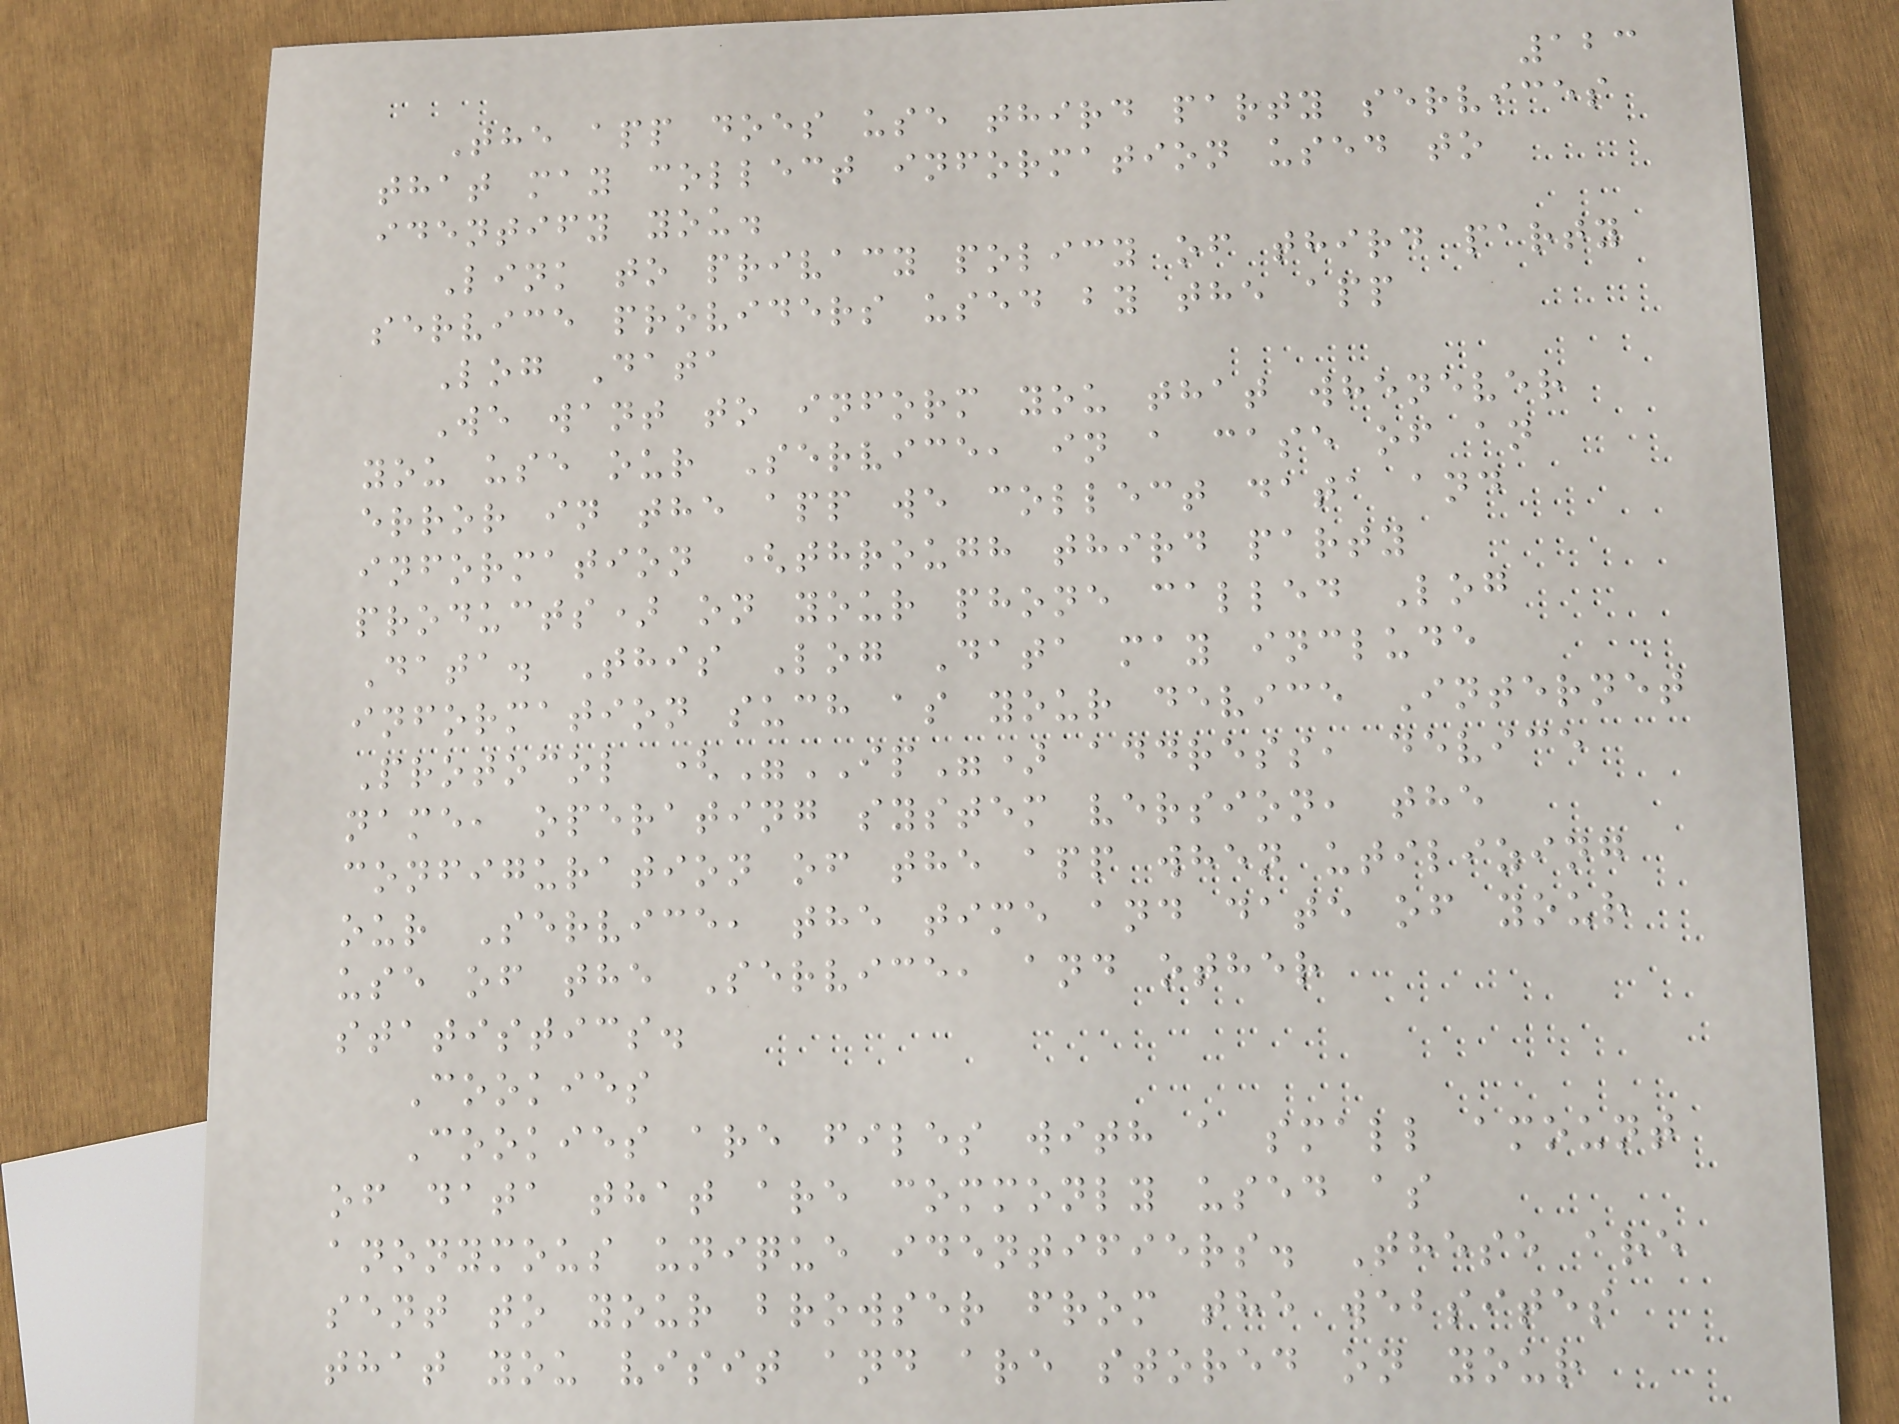123
The app does use third party services
that may collect information used to
identify you.
Link to privacy policy of third party
service providers used by the app
Log Data
We want to inform you that whenever
you use our Service, in a case of an
error in the app we collect data and
information (through third party
products) on your phone called Log
Data. This Log Data may include
information such as your device Internet
Protocol ("IP") address, device
name, operating system version, the
configuration of the app when utilizing
our Service, the time and date of your
use of the Service, and other
statistics.
Cookies
Cookies are files with a small amount
of data that are commonly used as
anonymous unique identifiers. These are
sent to your browser from the websites
that you visit and are stored on your
